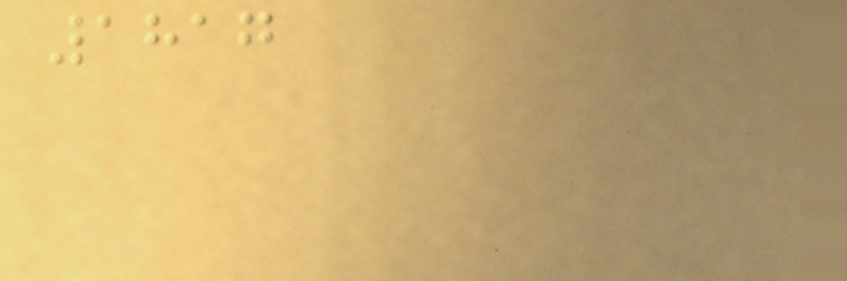1817
